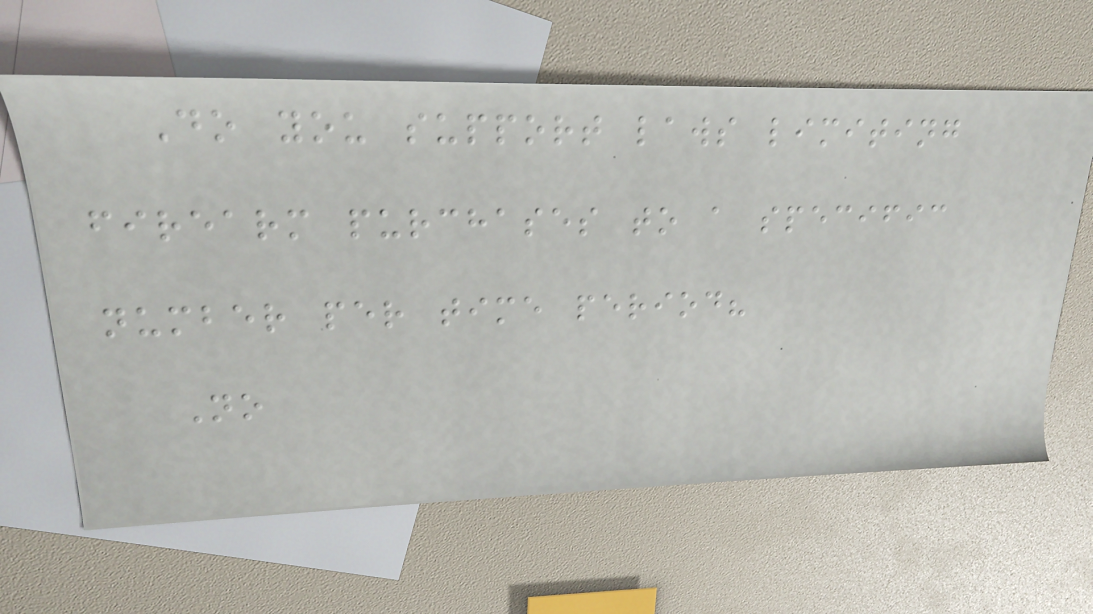Do you support laws limiting
firearm purchases to a specific
number per time period?
No
